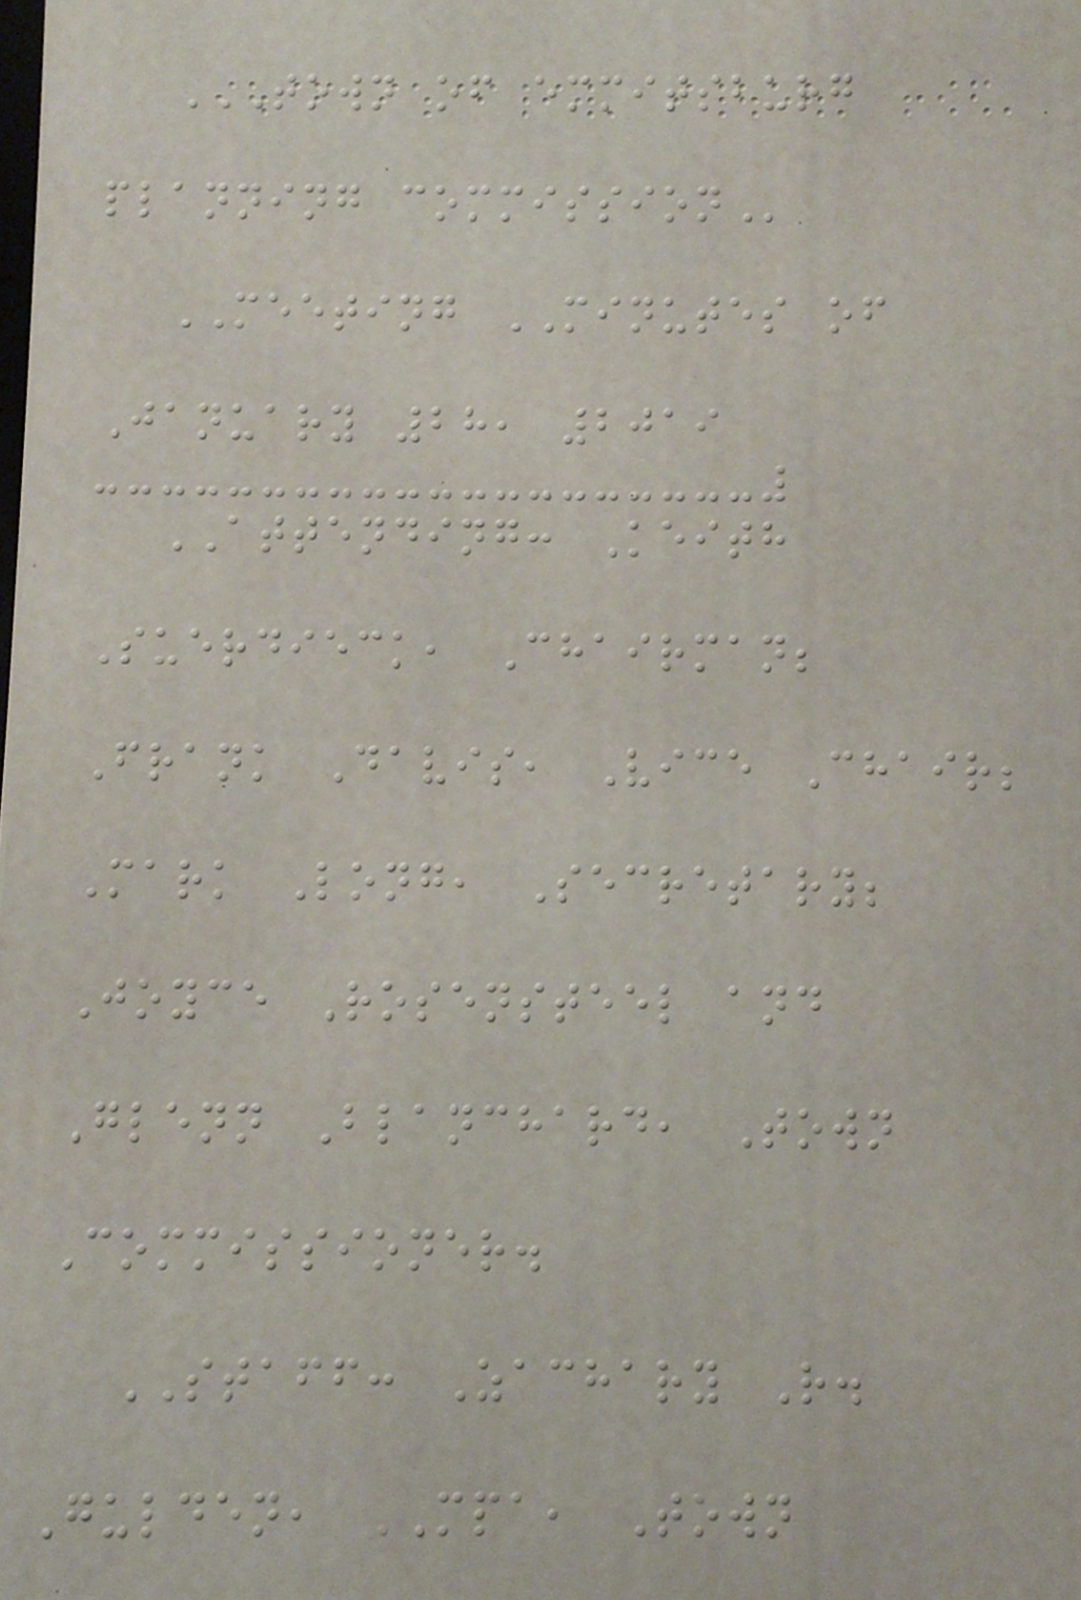TOWN OF EMMITSBURG
PLANNING COMMISSION
MEETING MINUTES of
January 28, 2019
ATTENDING: Keith
Suerdieck, Chairman;
Frank Davis, Vice Chair;
Mark Long, Secretary;
Joyce Rosensteel and
Glenn Blanchard, Town
Commissioner.
STAFF: Zachary R.
Gulden, MPA, Town
